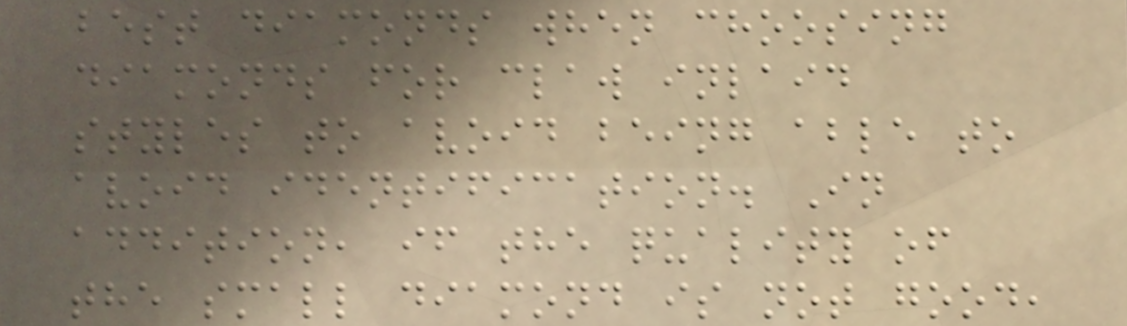best diamonds when choosing
diamonds for claw inlaid
styles to avoid being able to
avoid identification. In
addition, if the quality of
the small diamond is not good,
